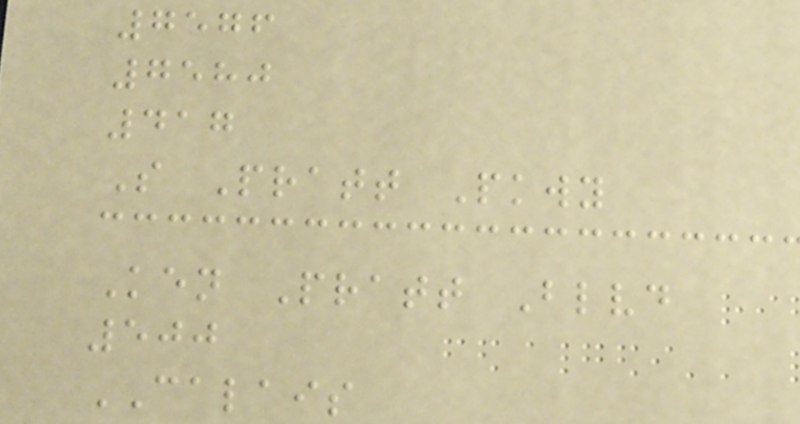7576
7580
417
S Pratt Pkwy
Ken Pratt Blvd
500
CALAIS
